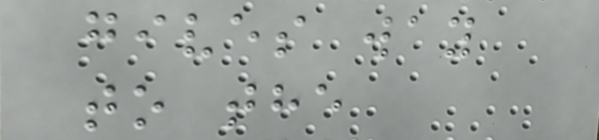gives way
to the
